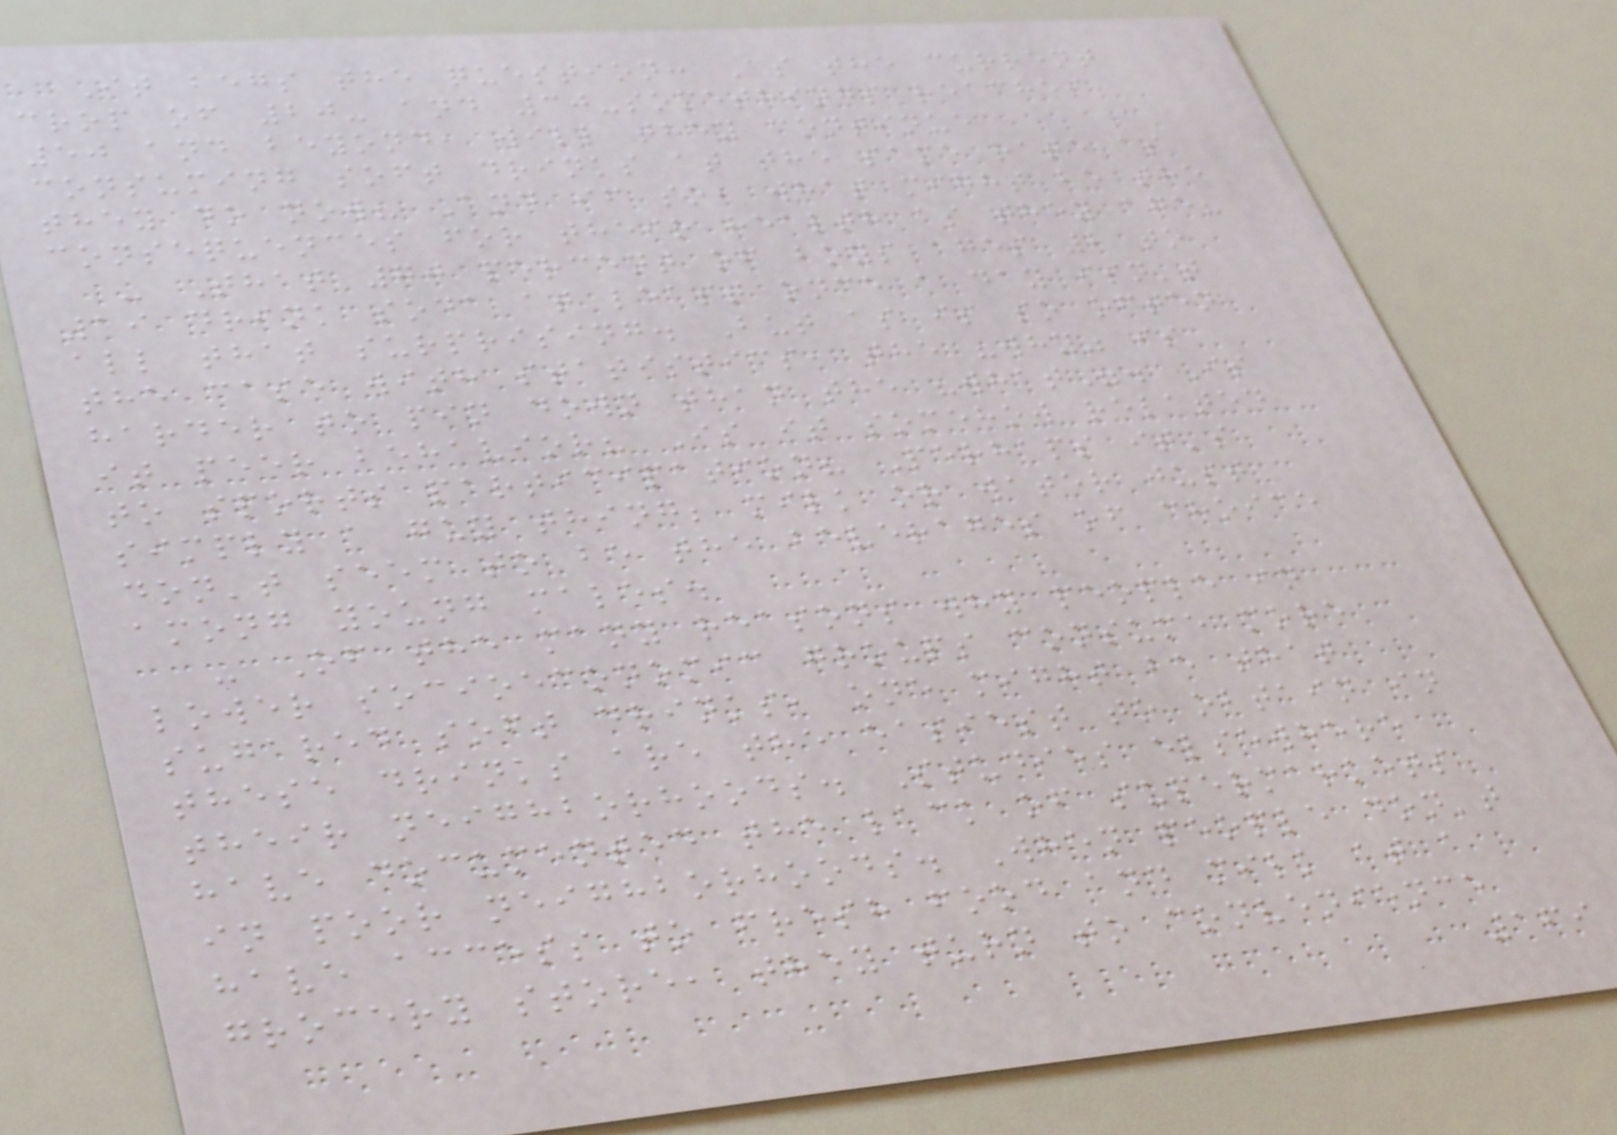It begs the question: As the current
crop of 20- and 30-somethings reaches
50 and beyond, will they continue
consuming soft drinks at the same rate as
they do now? And if so, what might be the
consequences for their health as they age?
- That 70 percent of boys ages 2 to
19 drink soda at least once a day isn't
all that surprising. But as is so often
the case with statistics, the "why" is
harder to pin down than the "what". Is
it peer behavior? Is it somehow related
to sports participation? Perhaps it's
simply a guy thing; milk or water just
don't seem to be the beverages of choice
among young males.
- Of the many reasons why people in
lower socioeconomic groups consume more
sugared soft drinks, one might be that
these drinks are the easiest to obtain in
their neighborhoods. Studies elsewhere
have documented the lack of supermarkets
in poor neighborhoods. When people don't
have access to fresh food and milk at a
grocery store, they turn to convenience
169
